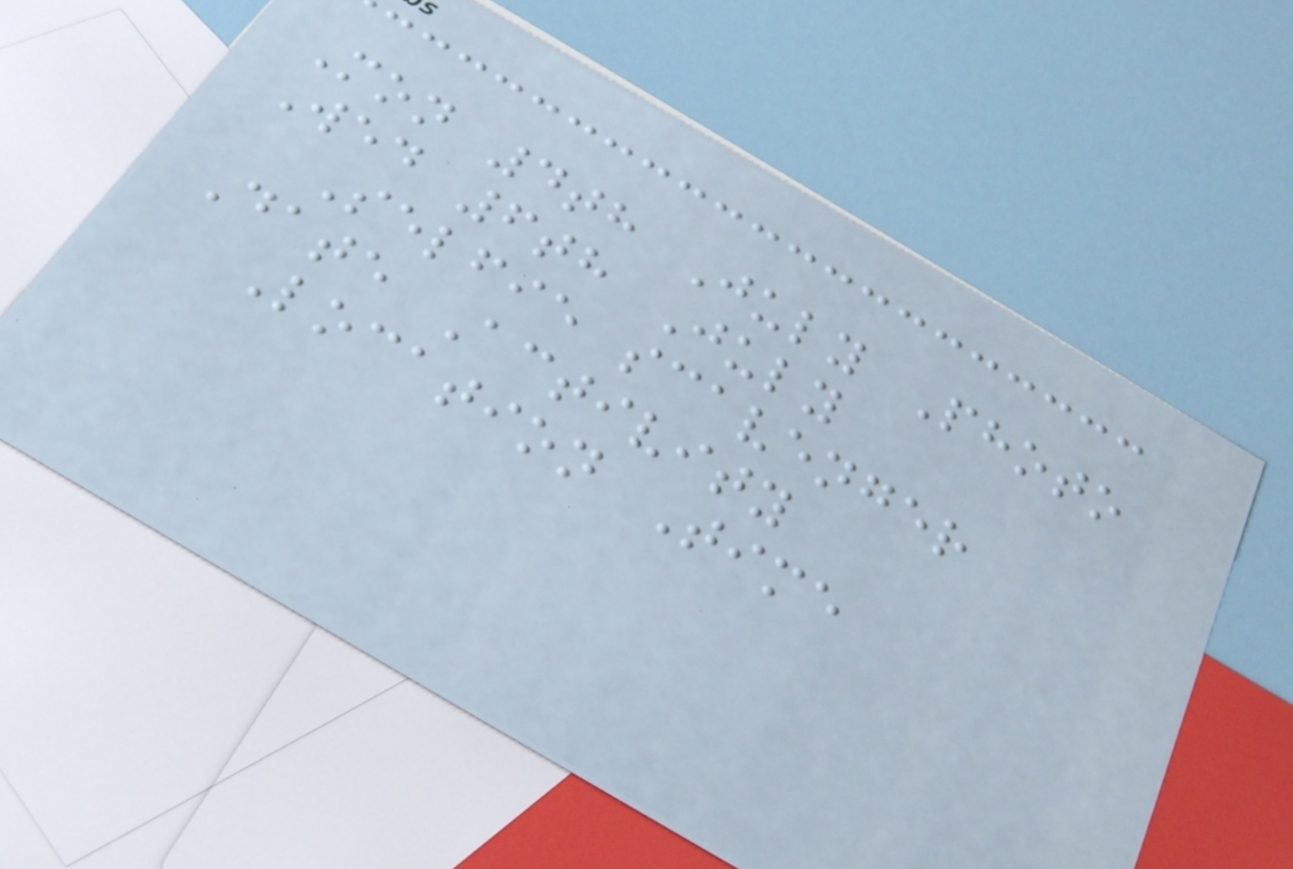Mon 4th July Photo
Wed 6th July
Selfie scavenger
Date Activity
Location Time
